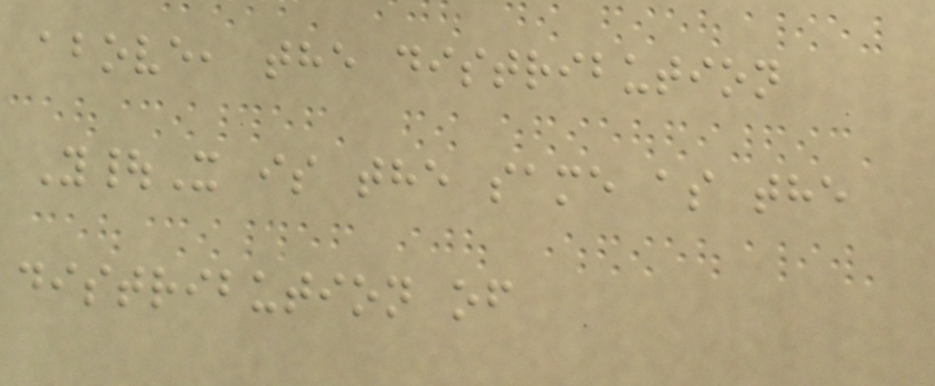above, the distribution
Y|X is the same as the
distribution of
